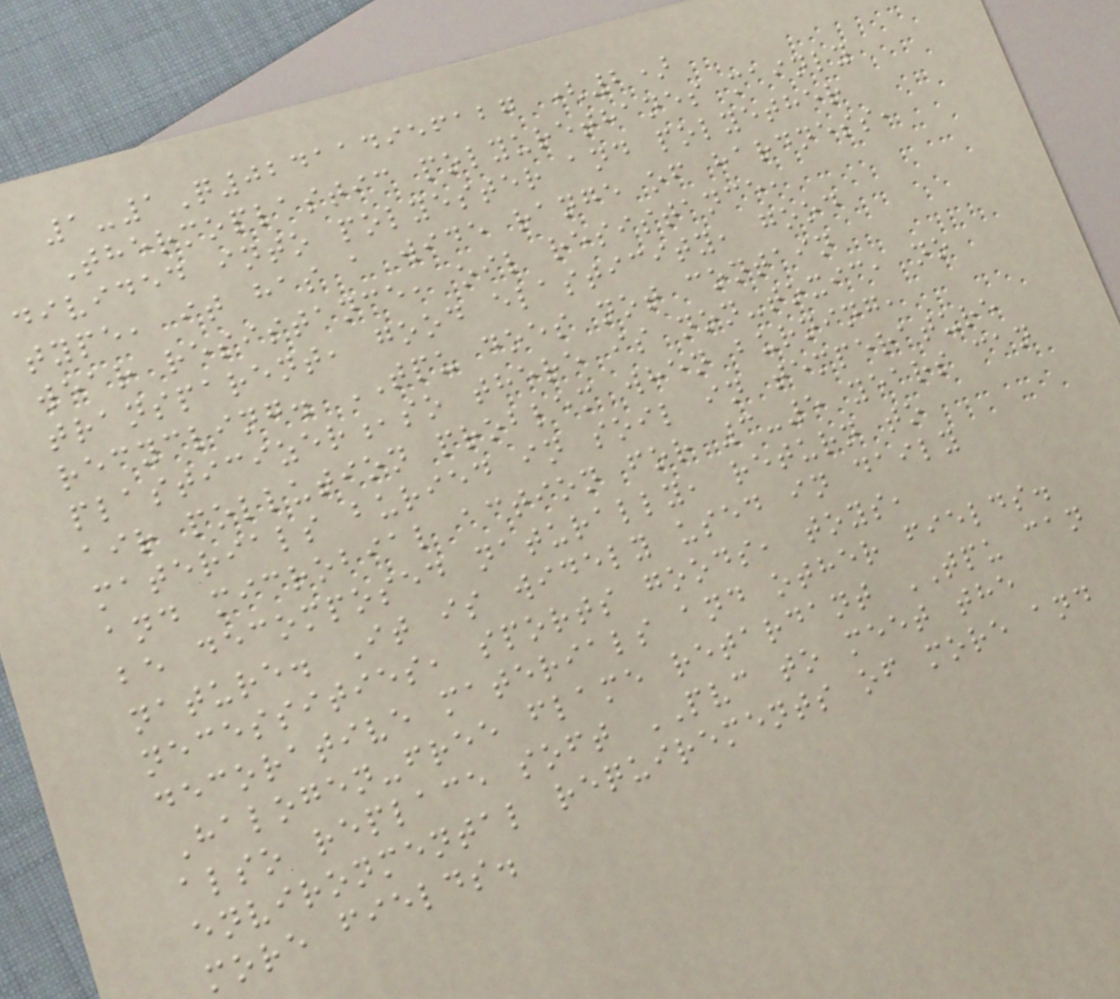1-1Q024114956127 (2)
Thermoplastic polyurethanes mainly
divided into polyester and polyether
type, it has a wide range of hardness,
wear resistance, oil resistance,
transparent, good elasticity, good
recycling. TPU does not contain
plasticizer,so there is non-toxic, no
air pollution problem when burning,
materials buried in soil in temperature
and microbial action for 3-5 years can
be decomposed naturally, return to
nature. It is widely used in daily
necessities, sports goods, toys,
decorative materials and other fields.
Halogen-free flame retardant TPU can
also replace soft PVC to meet the
environmental requirements of more and
more fields.
